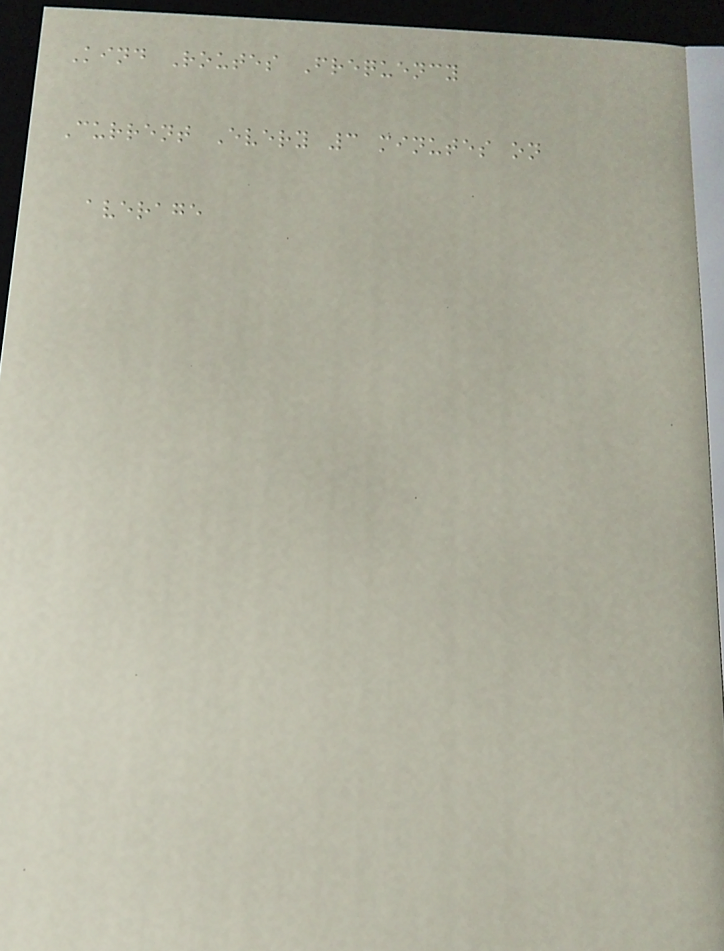Kind Routes Frequency
Current Every 3 minutes on
average
